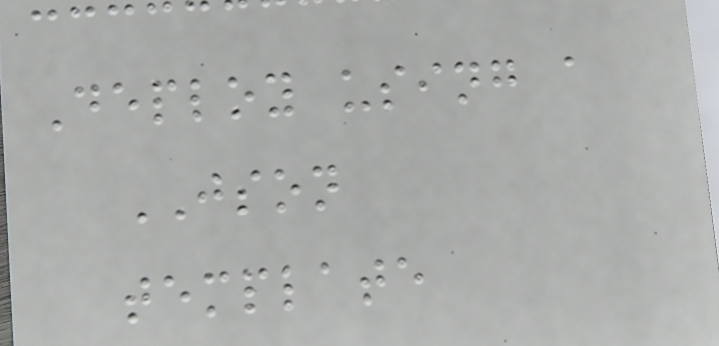Deploy using a
JSON
template
